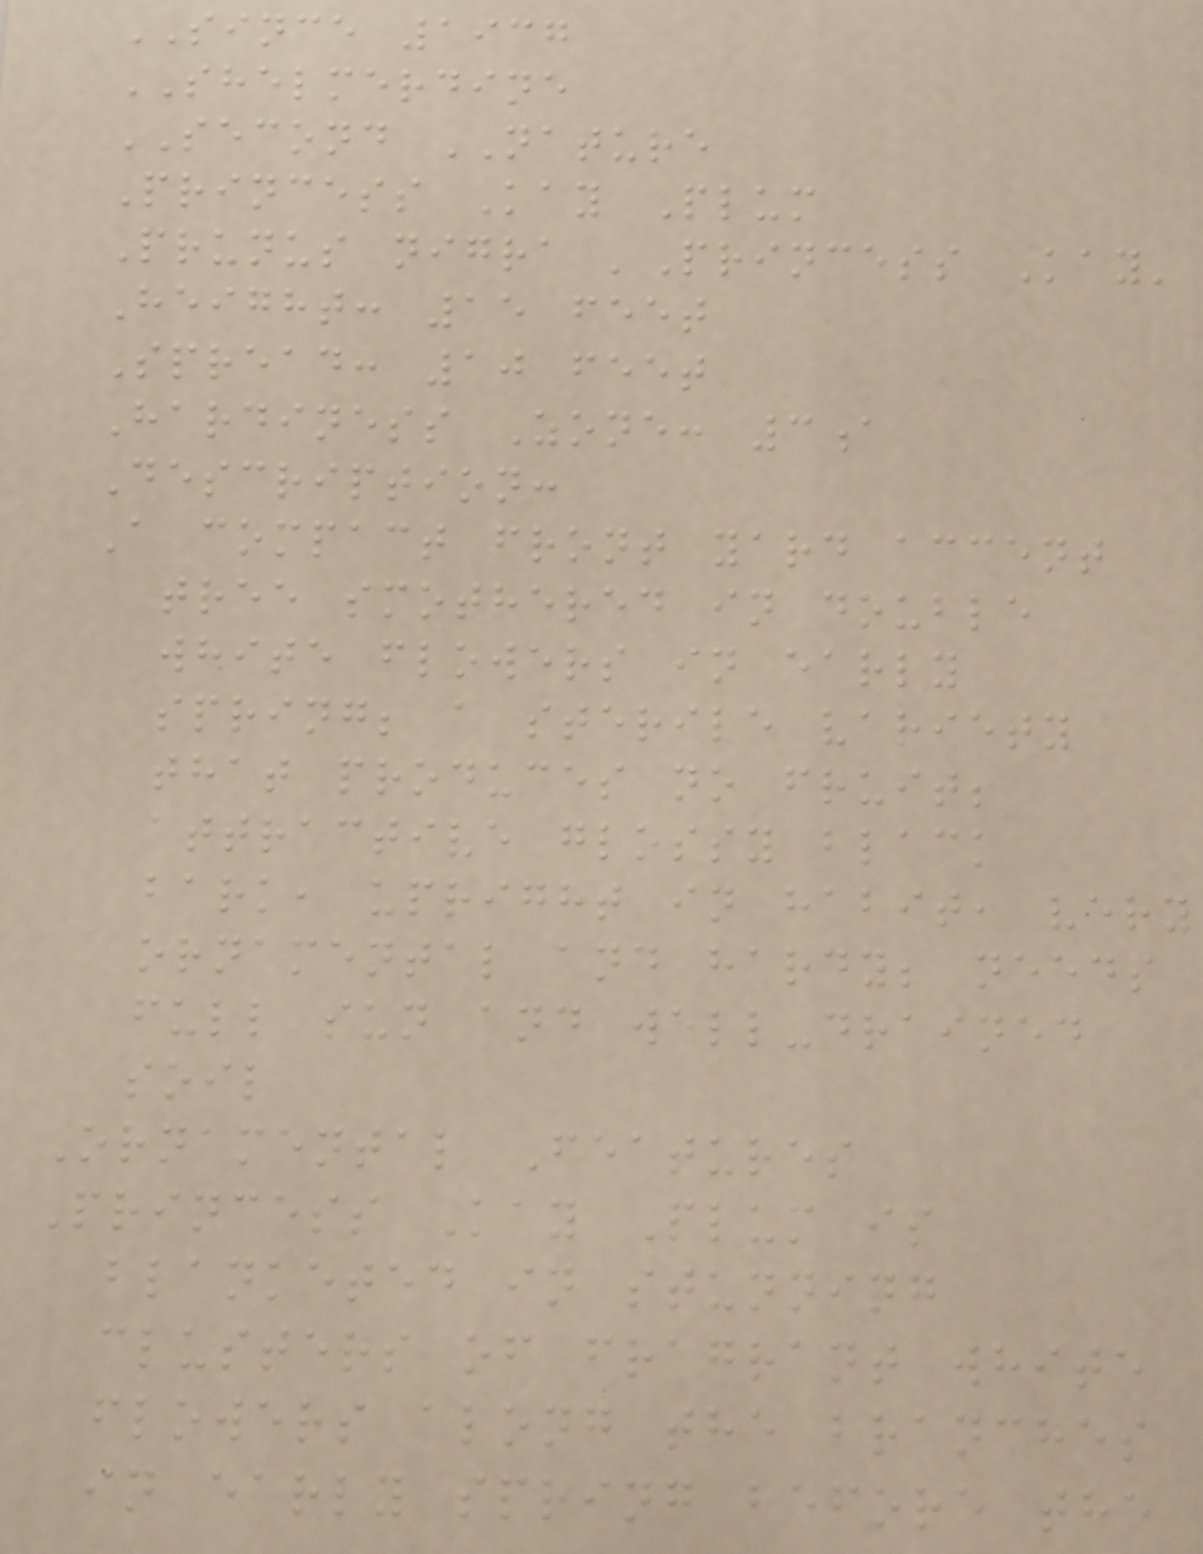SINCE 1937
SHELMERDINE
SECOND NATURE
Princess Kay Plum
Prunus nigra 'Princess Kay'
Height: 15 feet
Spread: 10 feet
Hardiness Zone: 3a
Description:
A compact front yard accent
tree smothered in double
white flowers in early
spring; a sterile variety
that produces no fruit;
attractive glossy black
bark, upright in habit, very
ornamental and hardy; needs
full sun and well-drained
soil
Ornamental Features
Princess Kay Plum is
blanketed in stunning
clusters of fragrant white
flowers along the branches
in early spring before the
